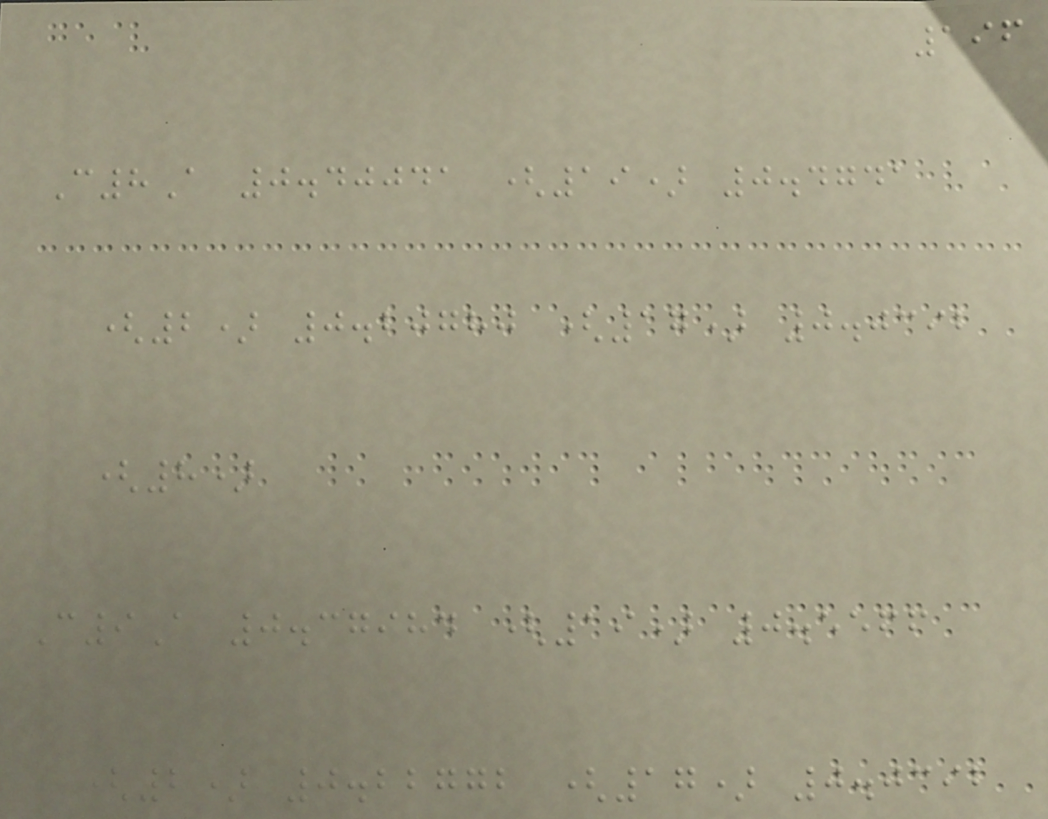196
C8A 0.40041 (19) 0.4741
(2) 0.20780 (17) 0.0392
(8)
C9A 0.37984 (19) 0.5566
(2) 0.22772 (17) 0.0392
